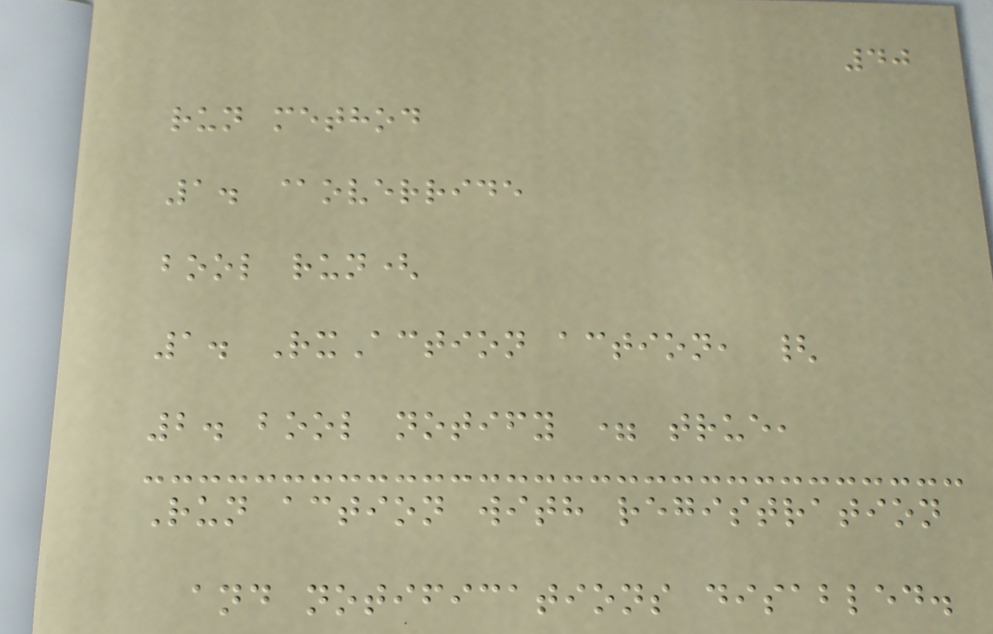40
run method
1. @override
bool run(
1. RxAction action, {
2. bool notify = true,
Run action with registration
and notifications disabled.
